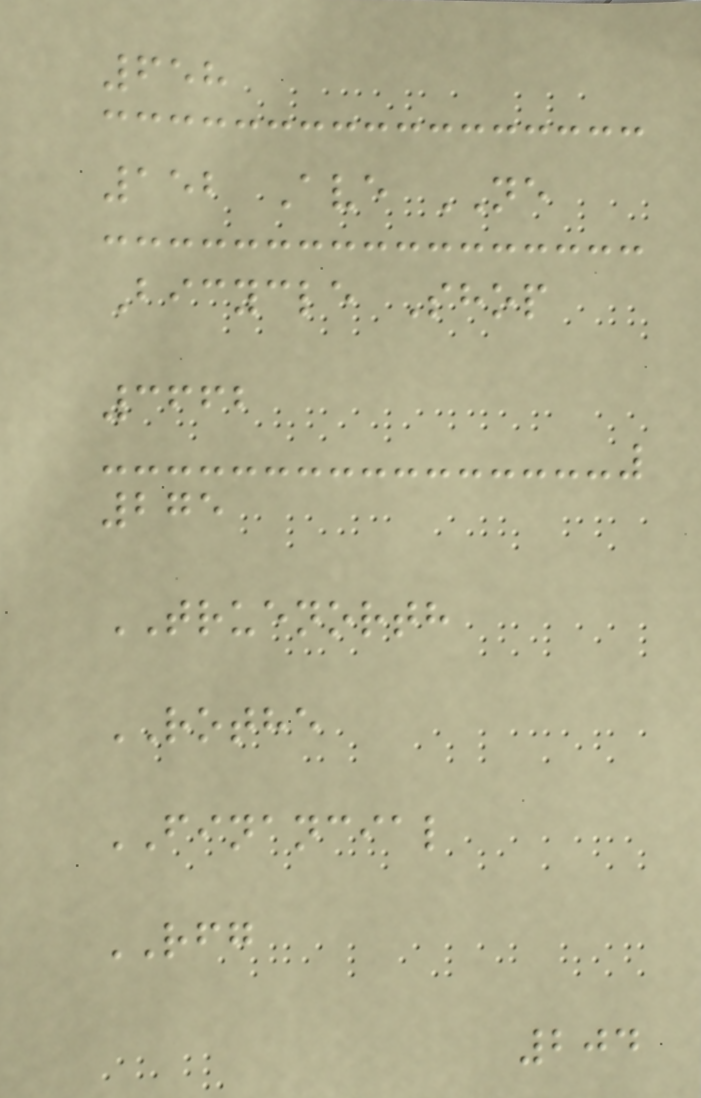658
152 Ave NE
Bicycle Shop
3662
275
TRUENORTH
ROTHE
FINANCIAL
RFG
204
